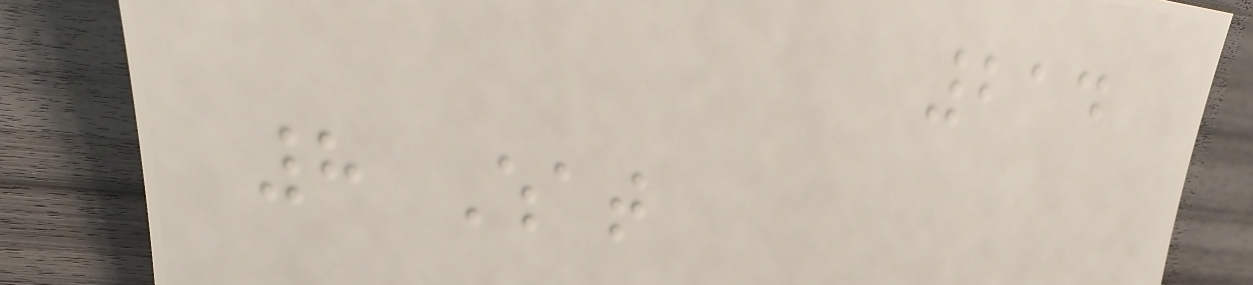214
8 What
